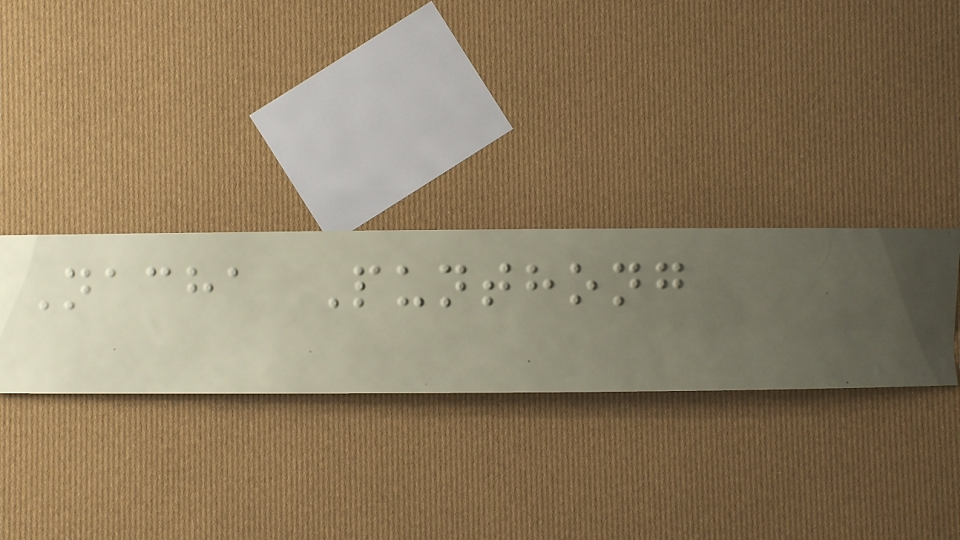Nacha Punthong
